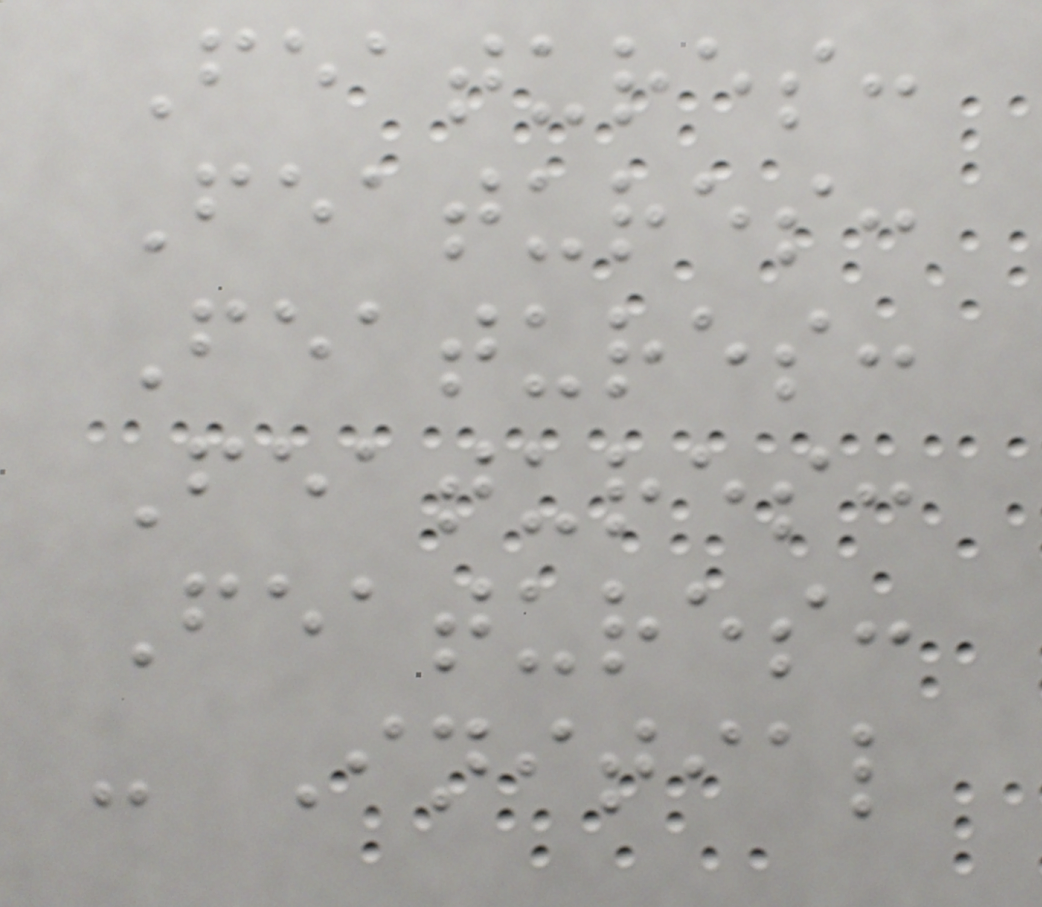Features:
Features:
Features:
Features:
Features:
- Initial
